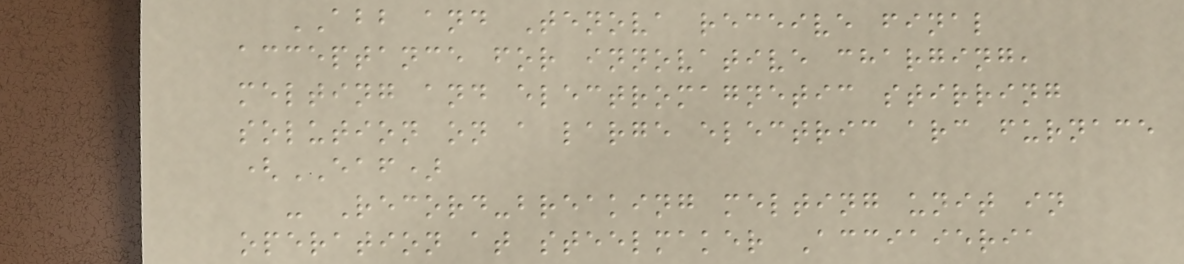ABB and Tenova receive final
acceptance for innovative charging,
melting and electromagnetic stirring
solution on a large electric arc furnace
(EAF)
- Record-breaking melting unit in
operation at steelmaker Acciaieria
